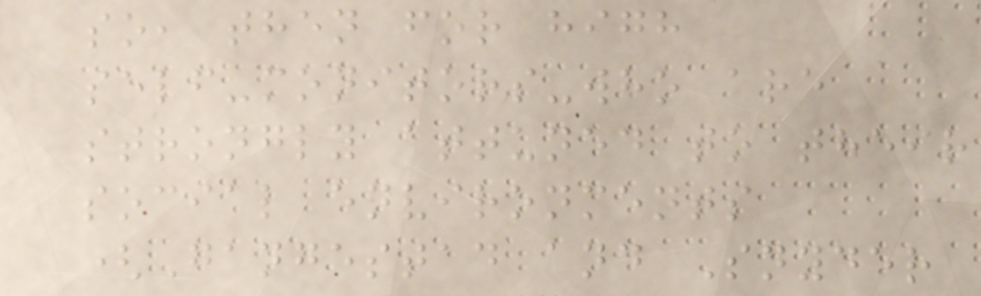so, then for high
self-monitors-who are
strongly attuned to their
social environments
(Gangestad and Snyder
